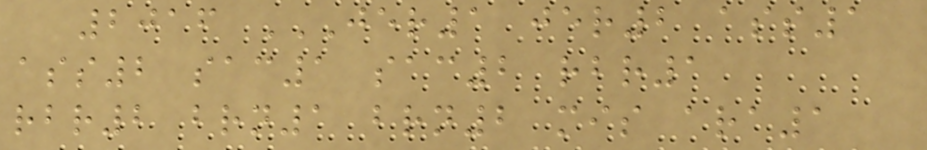2016 JER1 JER2 ASS1
ASS2 SAC1 SAC2 RBR1
RBR2 BRN1 BRN2 MIS ARA1
